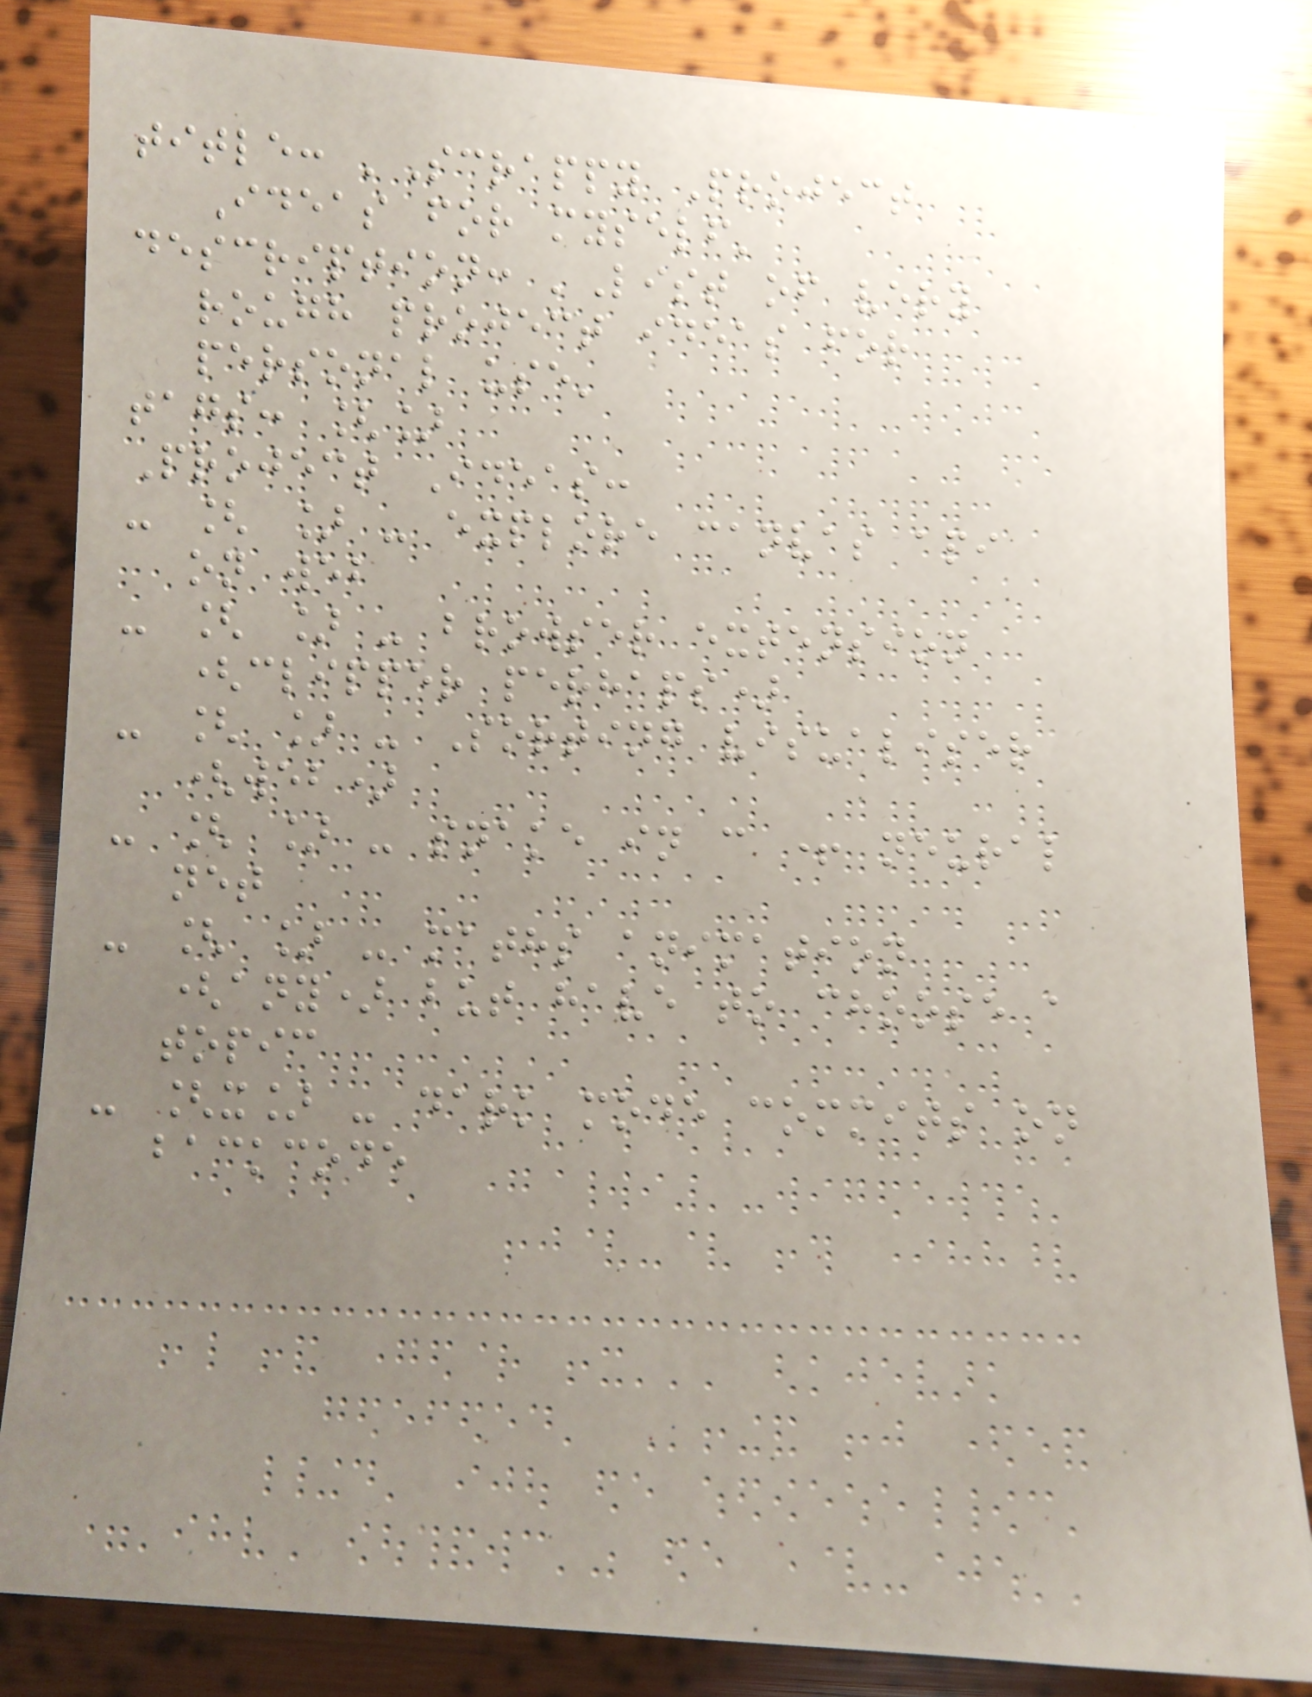title: 'Scrappy Project
Ideas for myself'
description: 'List of very
rough project ideas for
personal use'
tags: []
Project Ideas:
- [ ] - explore canvas api
on web
- [ ] - browser extension
(clipper perhaps)
- [ ] - Sorting visualiser
(web)
- [ ] - snake in c + neural
net
- [ ] - maths animation
(any) but have to choose a
topic
- [x] - dark mode commits on
backcode
